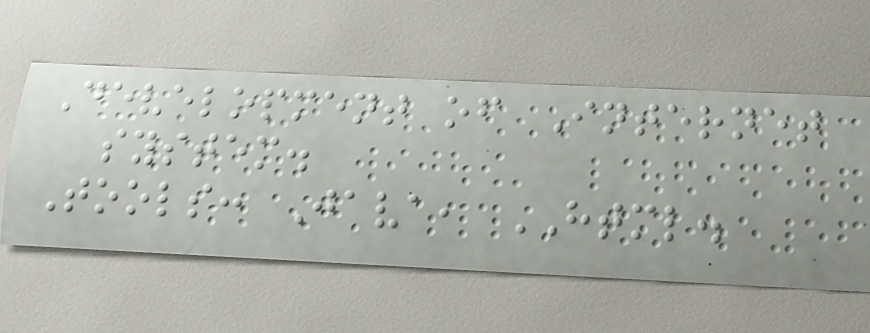Development of Internet
system.
Tools: Java, HTML.
